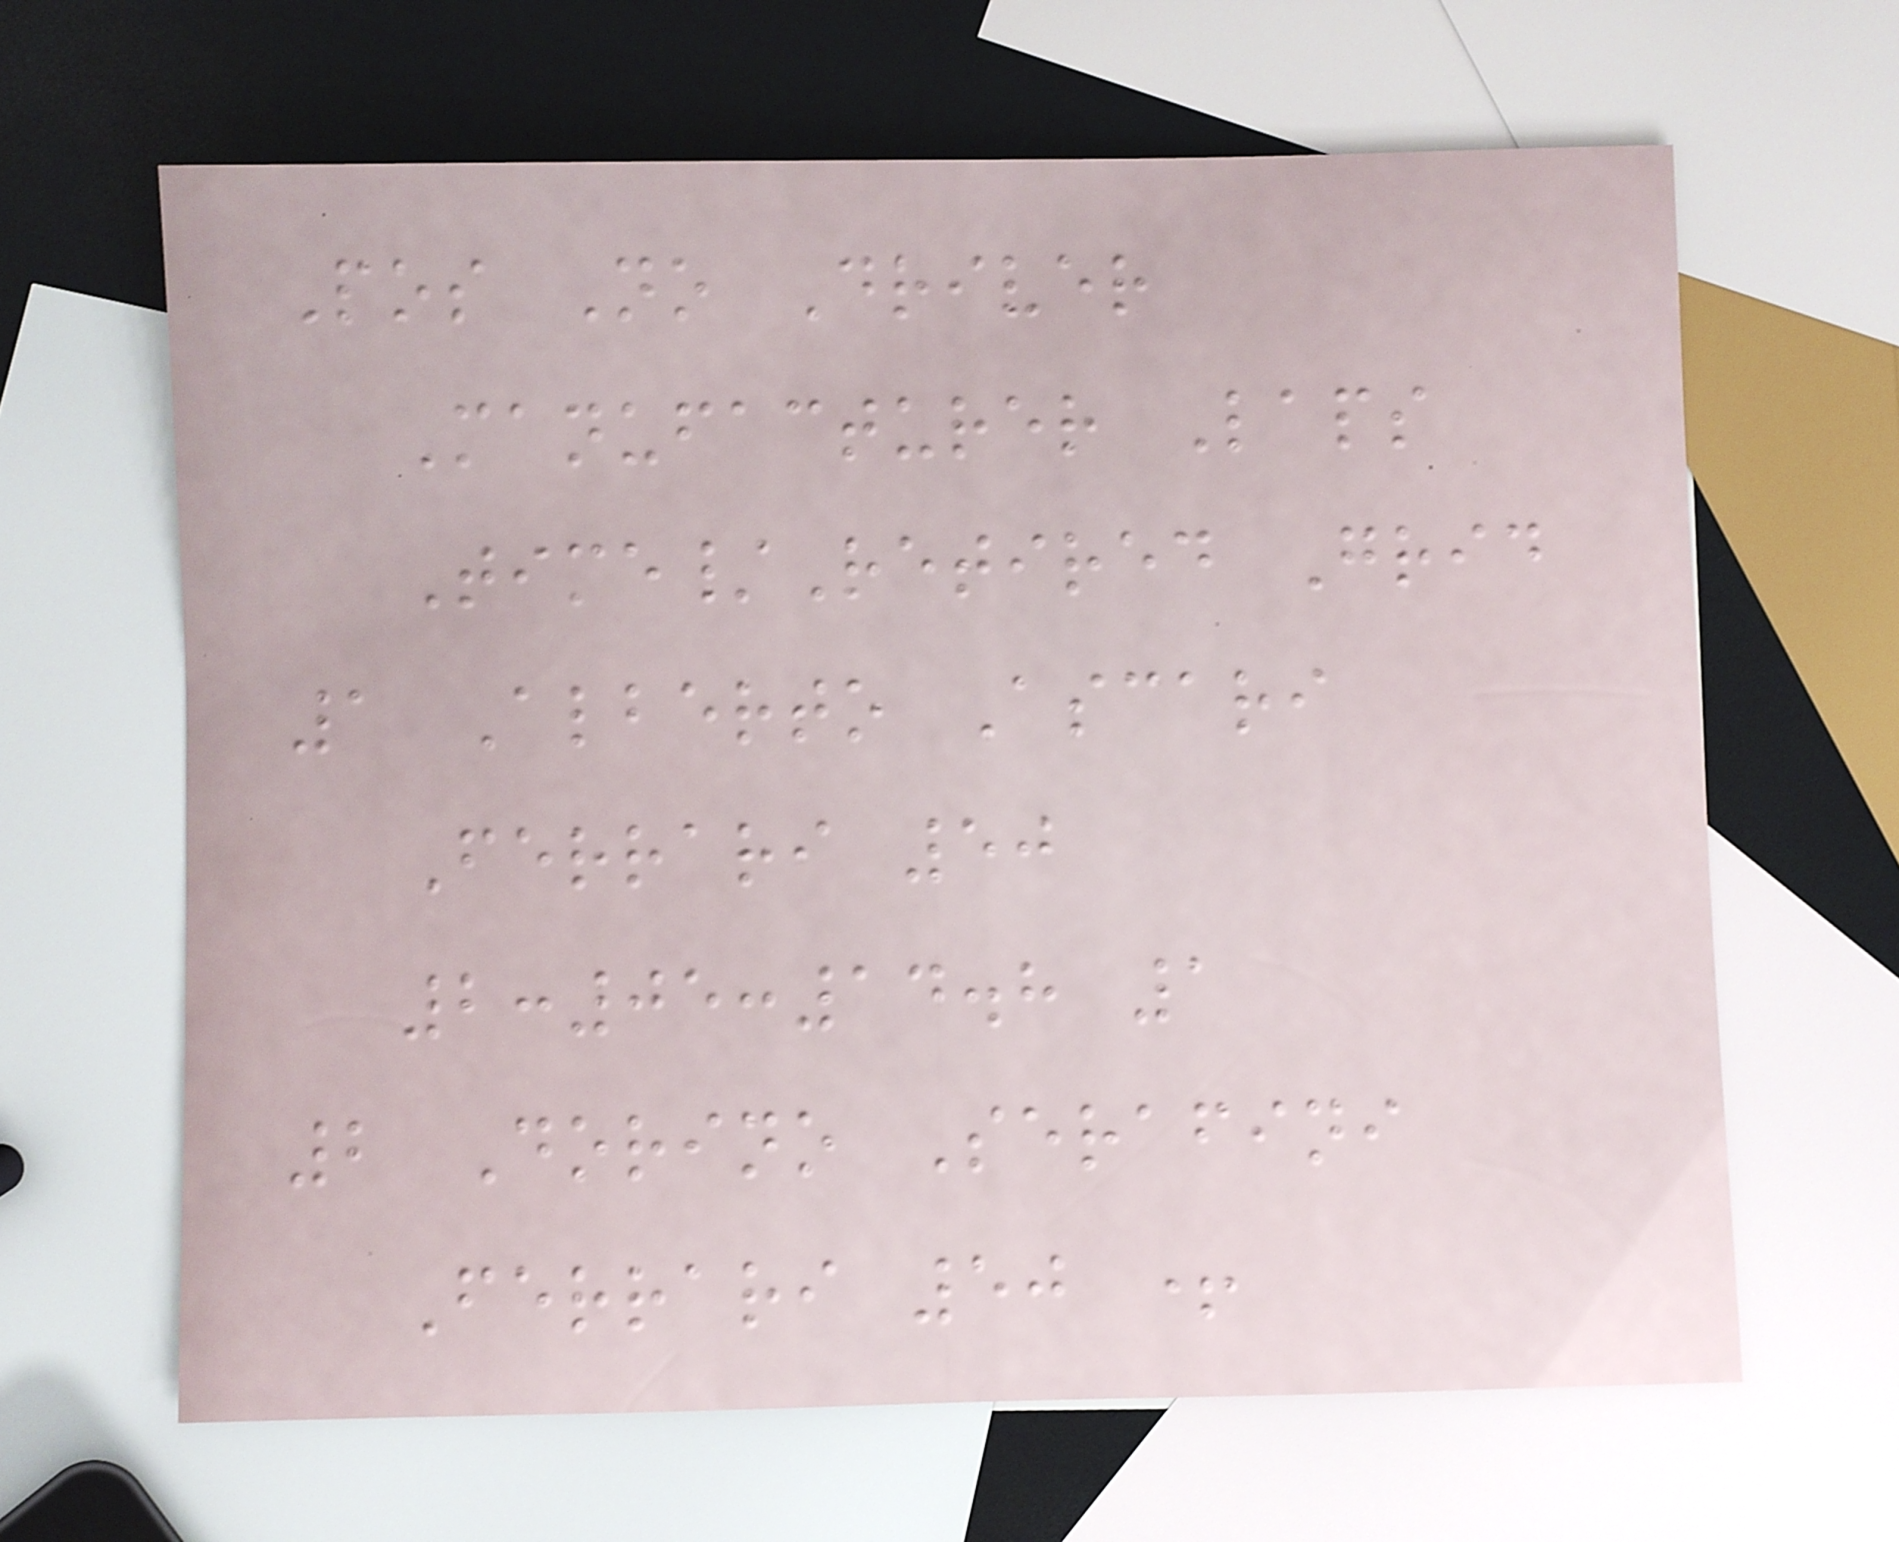Pos No Driver
Manufacturer Laps
Time/Retired Grid
1 Alberto Ascari
Ferrari 50
2:05:14.8 1
2 Dorino Serafini
Ferrari 50 +
